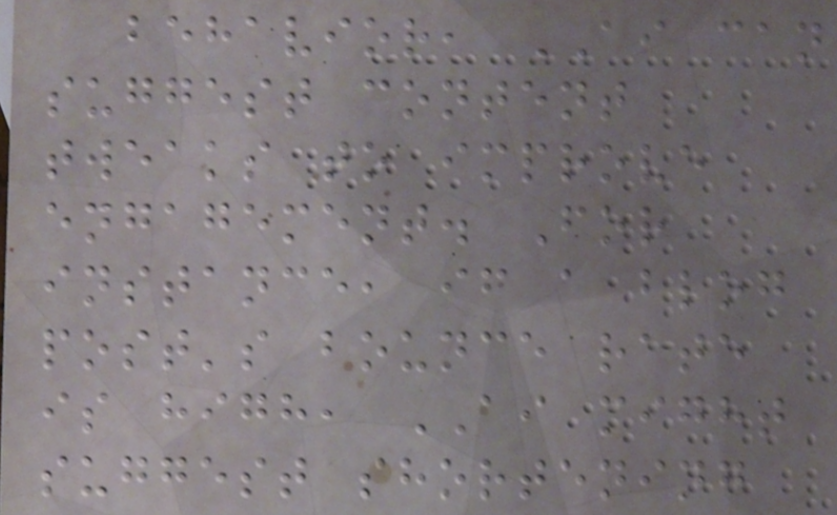behavior, AI can
suggest content
tweaks to improve
engagement. For
instance, if a blog
post's bounce rate
is high, AI might
suggest shortening
